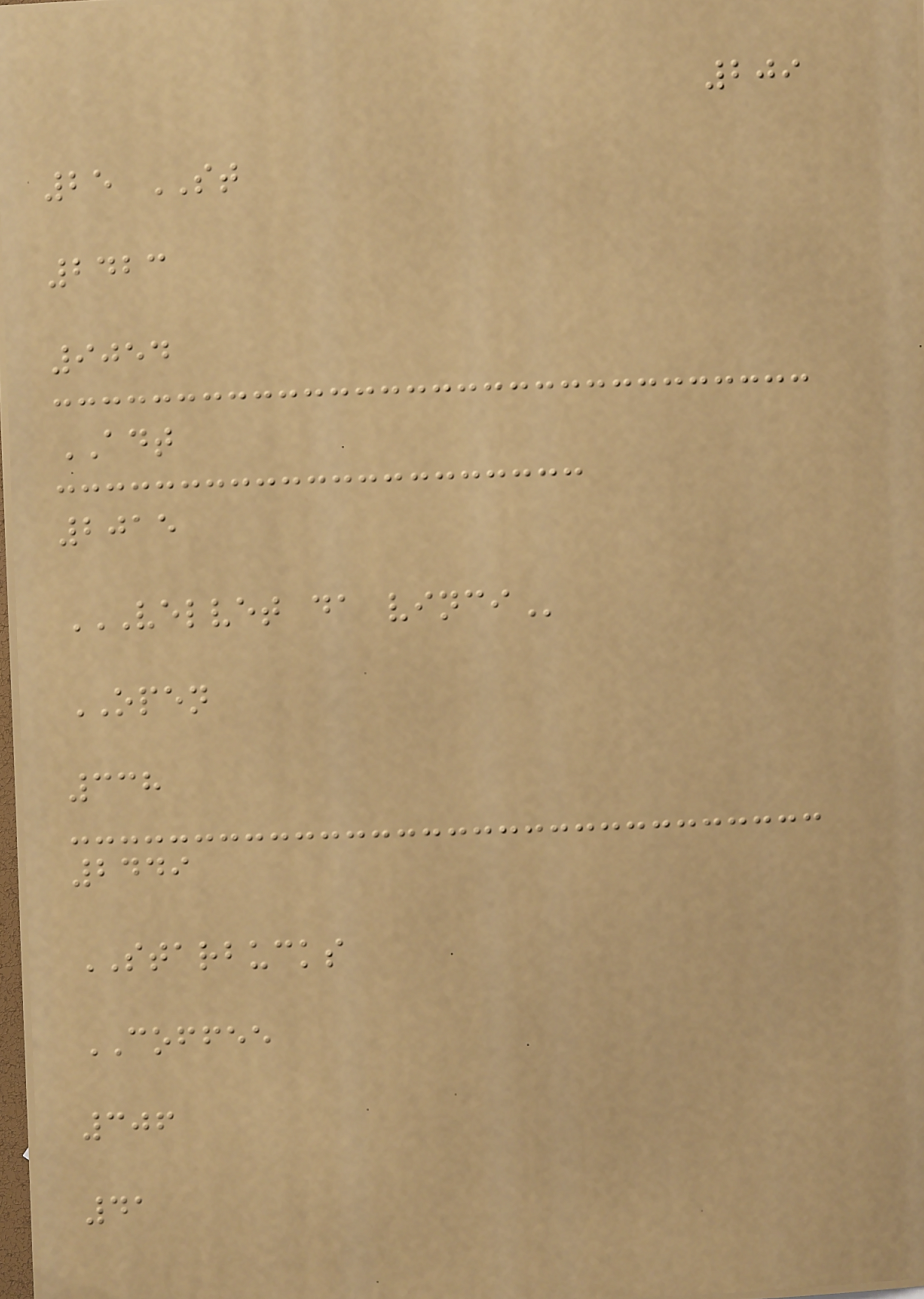209
25 ST
2423
9054
ADT
2015
VELVET DA VINCI
OPEN
338
2449
STARBUCKS
COFFEE
306
41
